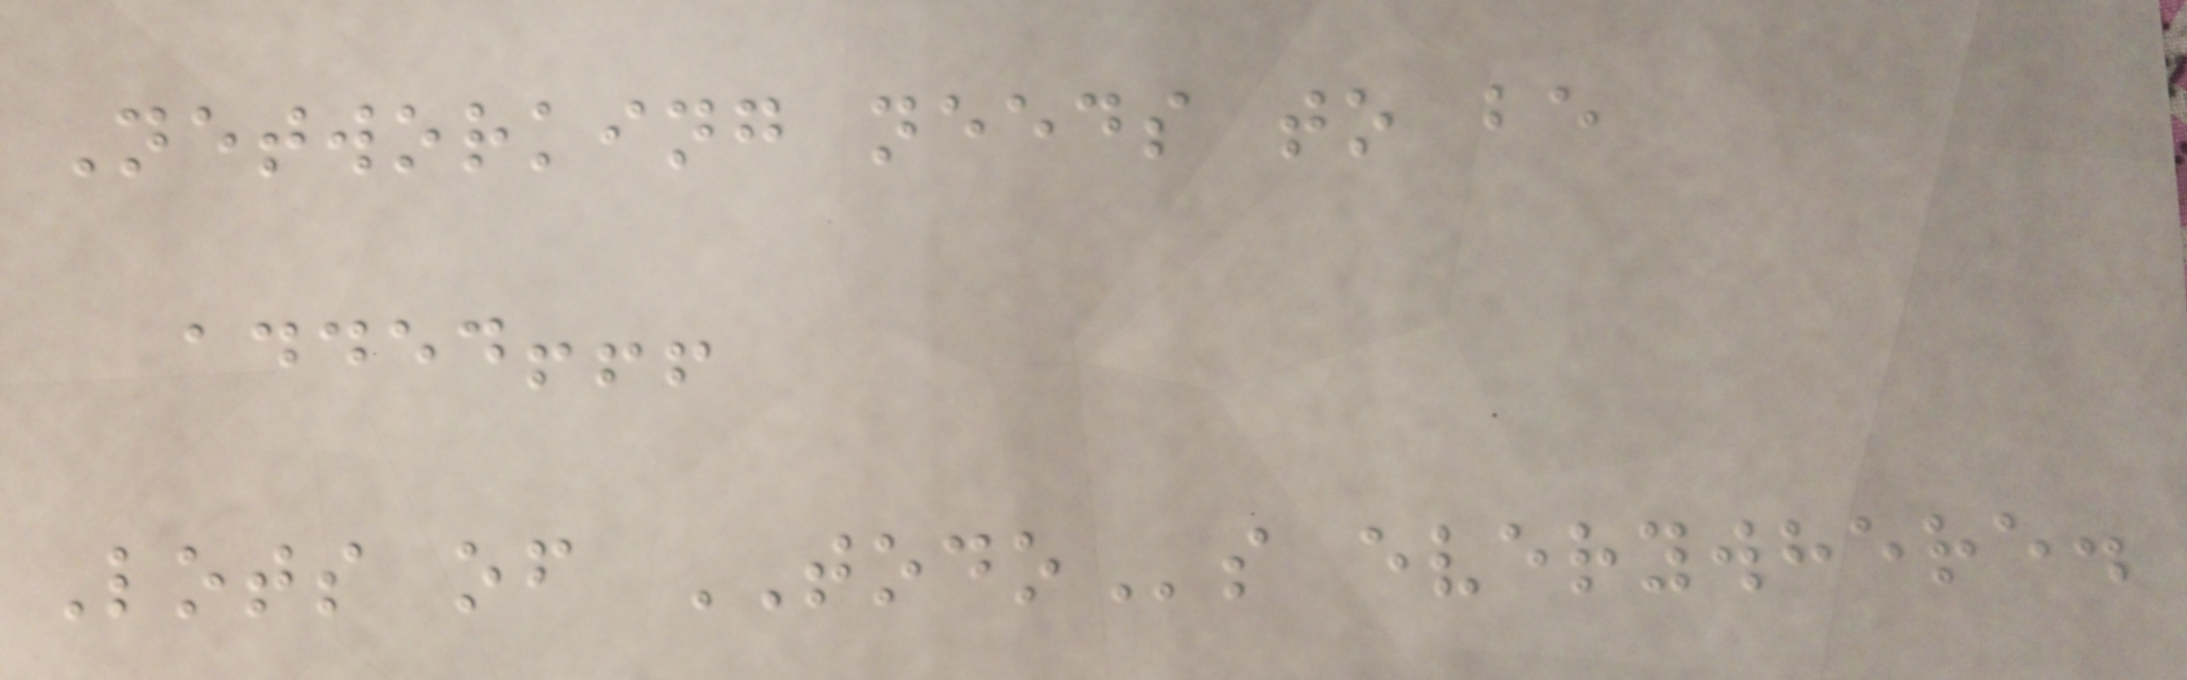Networking needs to be
added!!!
Lots of TODOs everywhere.
